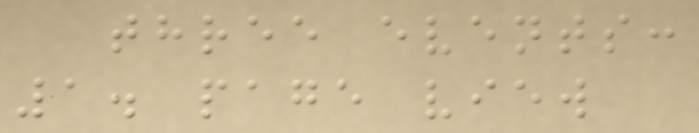three events:
1. page view
